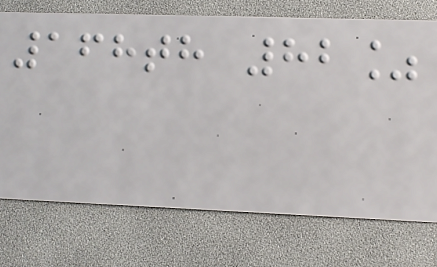168th 82%
